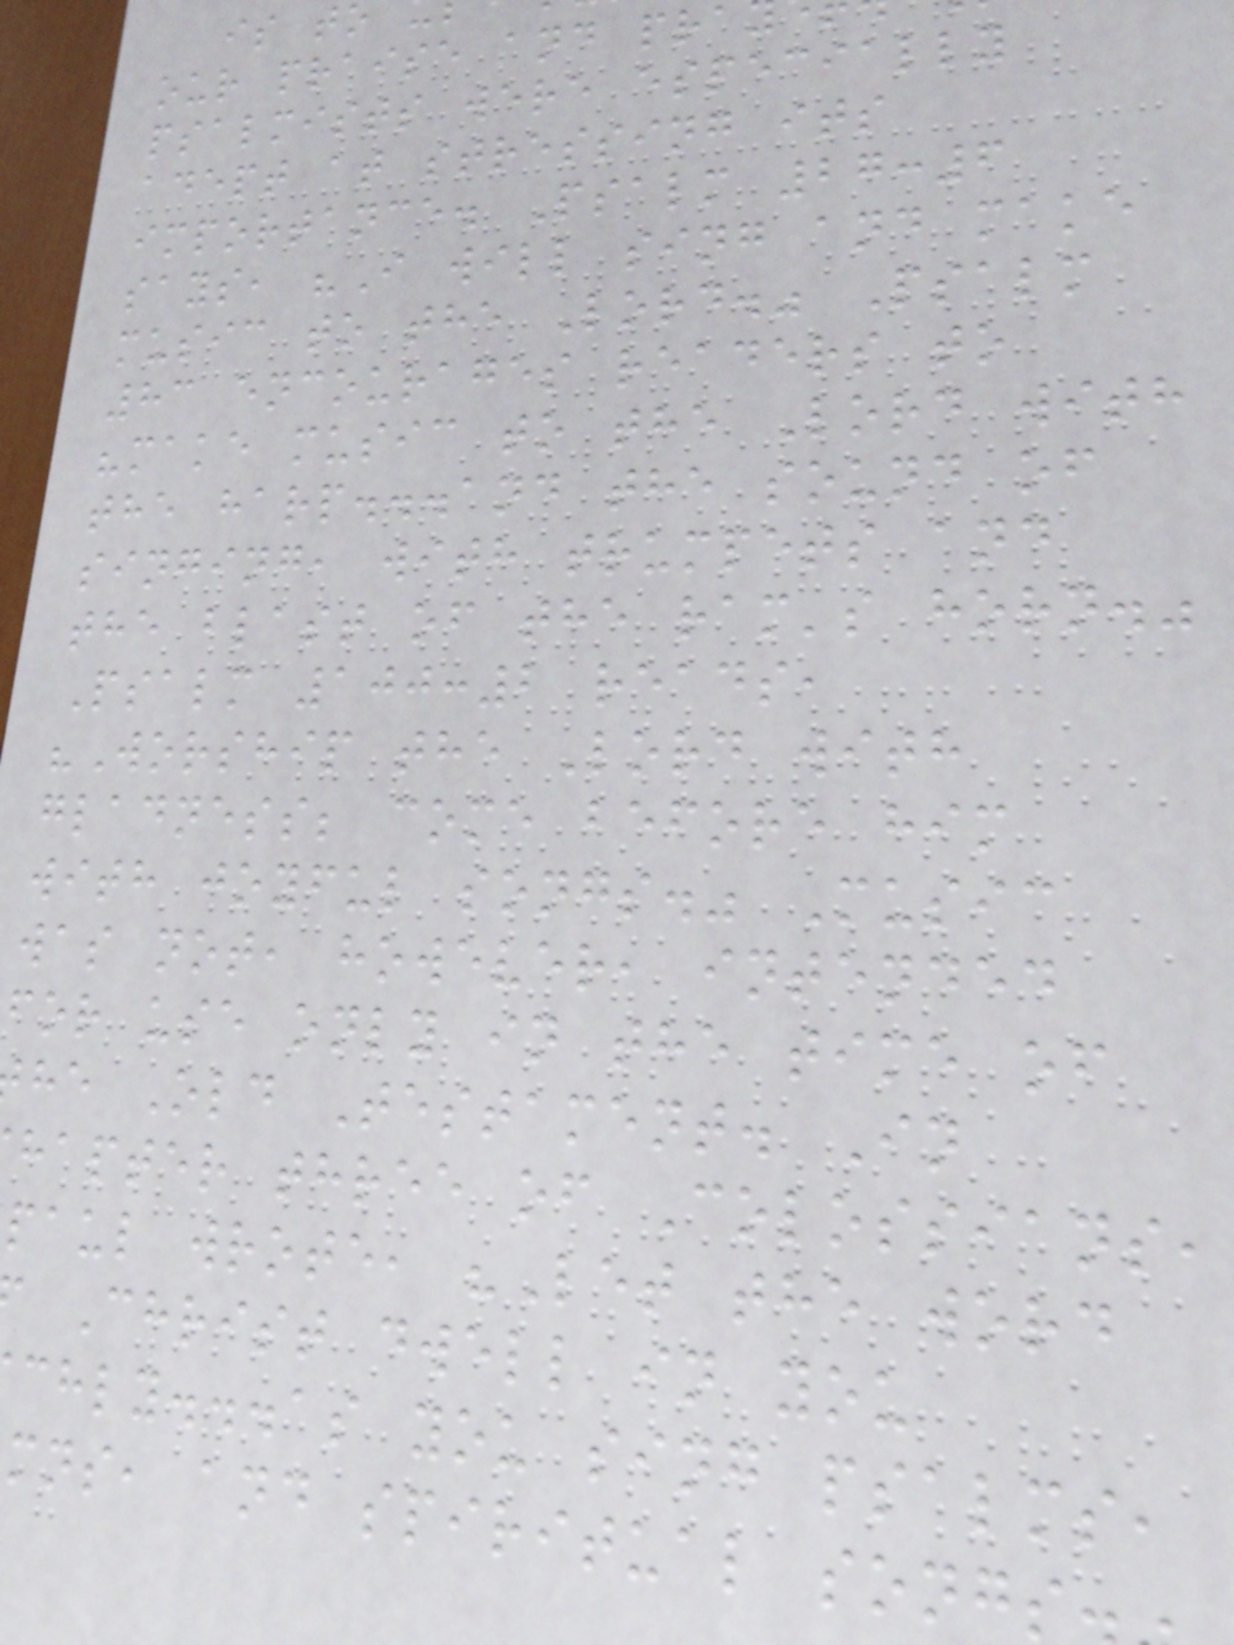our praise and pra
psalmists were especially
adept at stressing its
importance. Psalm 27:6
says, "I will sing and make
music to the Lord." Psalm
83 encourages readers to
"make music to the Lord with
the harp...and the sound of
singing, with trumpets and
the blast of the ram's horn."
Psalm 100:2 reads,
"Worship the Lord with
gladness; come before him
with joyful songs." Music
was not, however, intended
for use only in the time of
he Old Testament. In
hapter three of Colossians,
paul wrote, "Let the word
Christ dwell in you
chly...as you sing psalms,
mns, and spiritual songs
